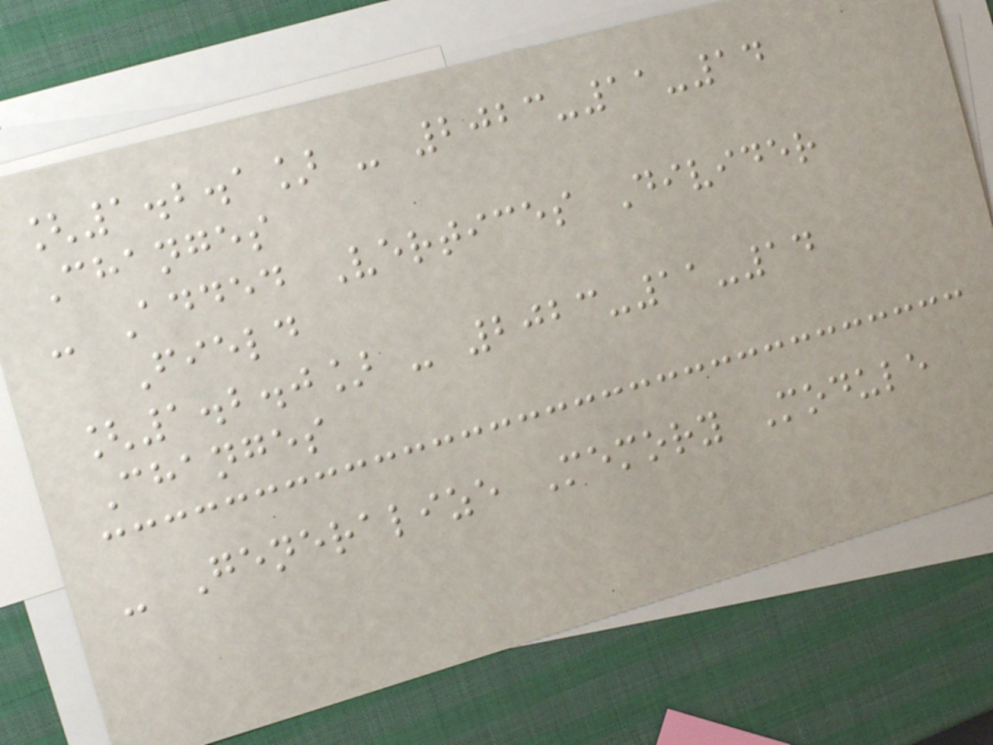[1.2.1] - 2023-11-14
Changes
- Added Vertices Divider
Field
[1.2.0] - 2023-11-14
Changes
- Generalize Memory Module
